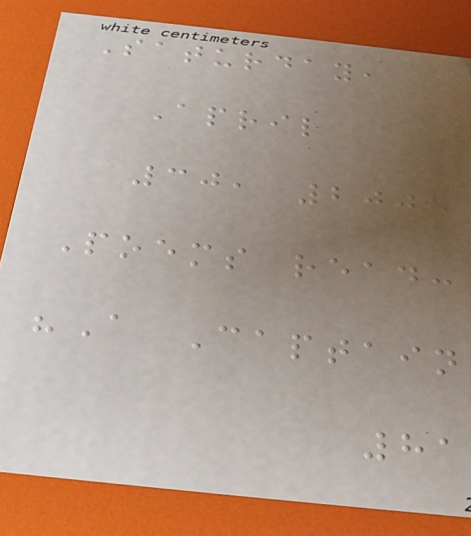Saturday,
April
30, 2005
Poems read:
"A Captain
81
